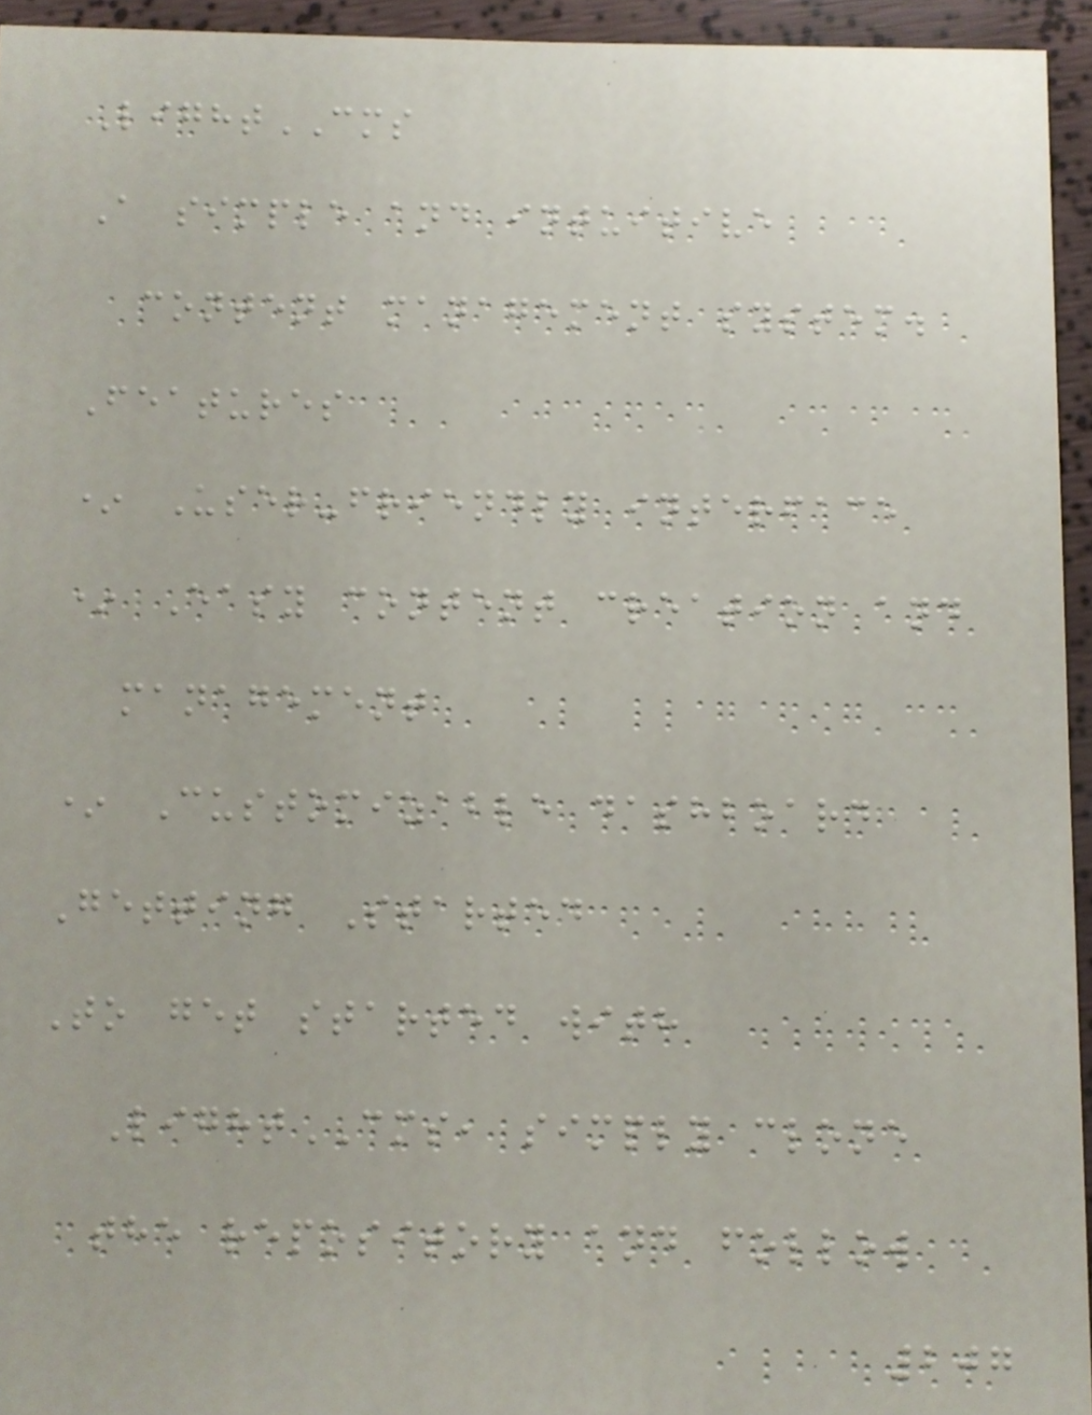LightCMS
A simple and intuitive
content management system.
Features
* User-friendly interface
* Easy content creation and
management
* Customizable dashboard
Getting Started
To get started with
LightCMS, simply clone
the repository and follow
207
